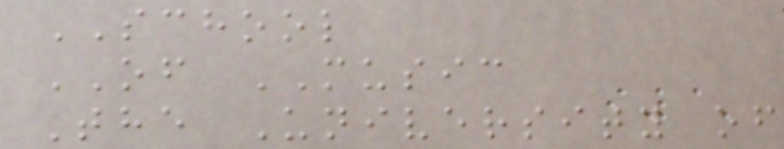SCHOOL
OF MUSIC
The University of
